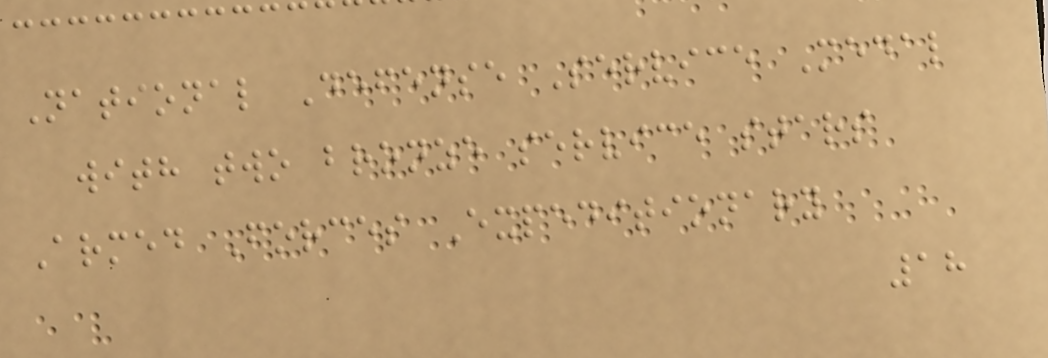National Defense Service Medal
with two bronze service stars
Armed Forces Expeditionary
18
